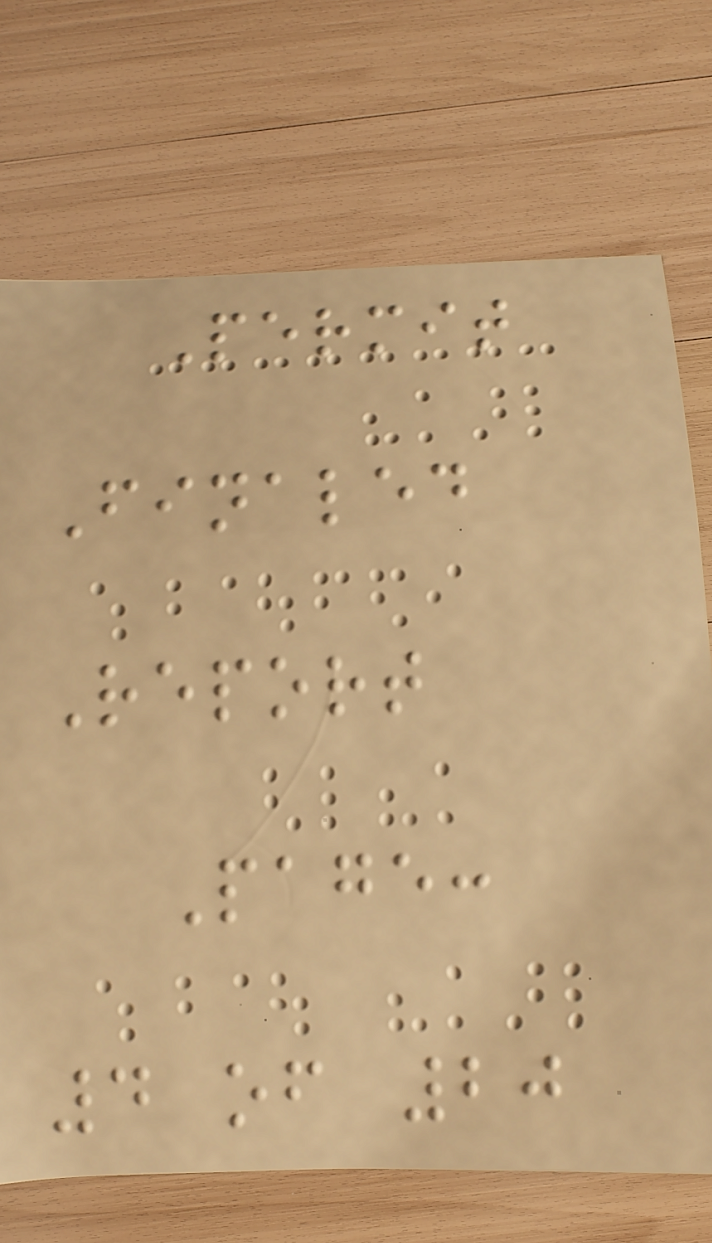Permit
Finaled
Report
Page:
4 of 20
